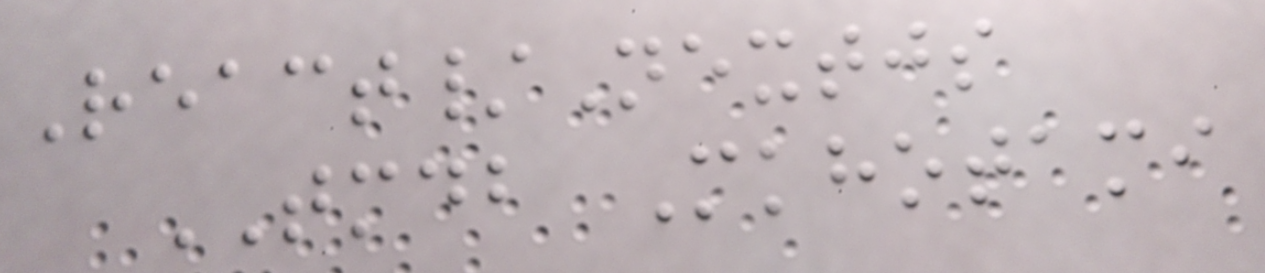React/Nextjs
TMDB Mkhotami
